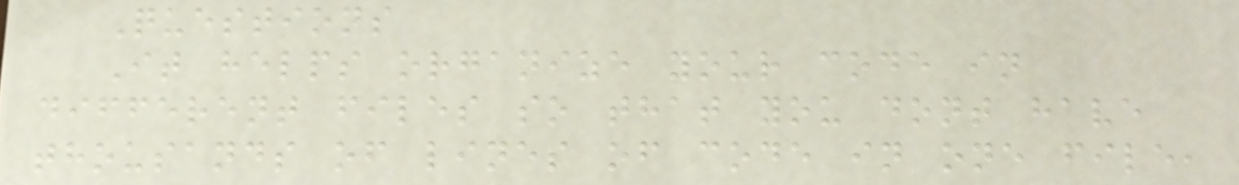Questions
It helps organize your code in
different files so that you dont have
thousands of lines of code in one file,
